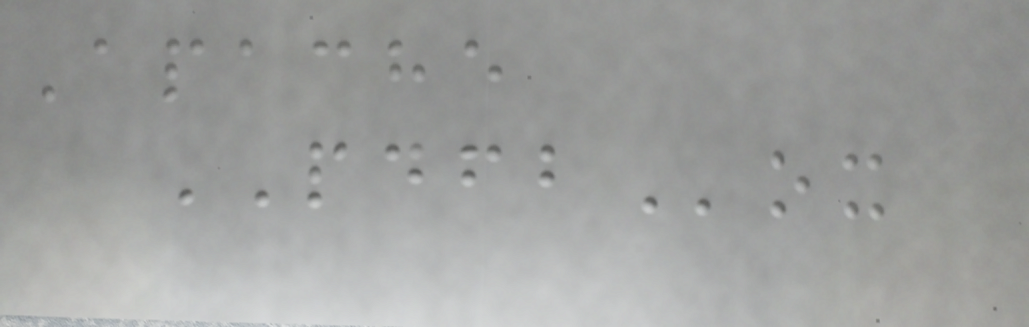Apache
PDFBox
